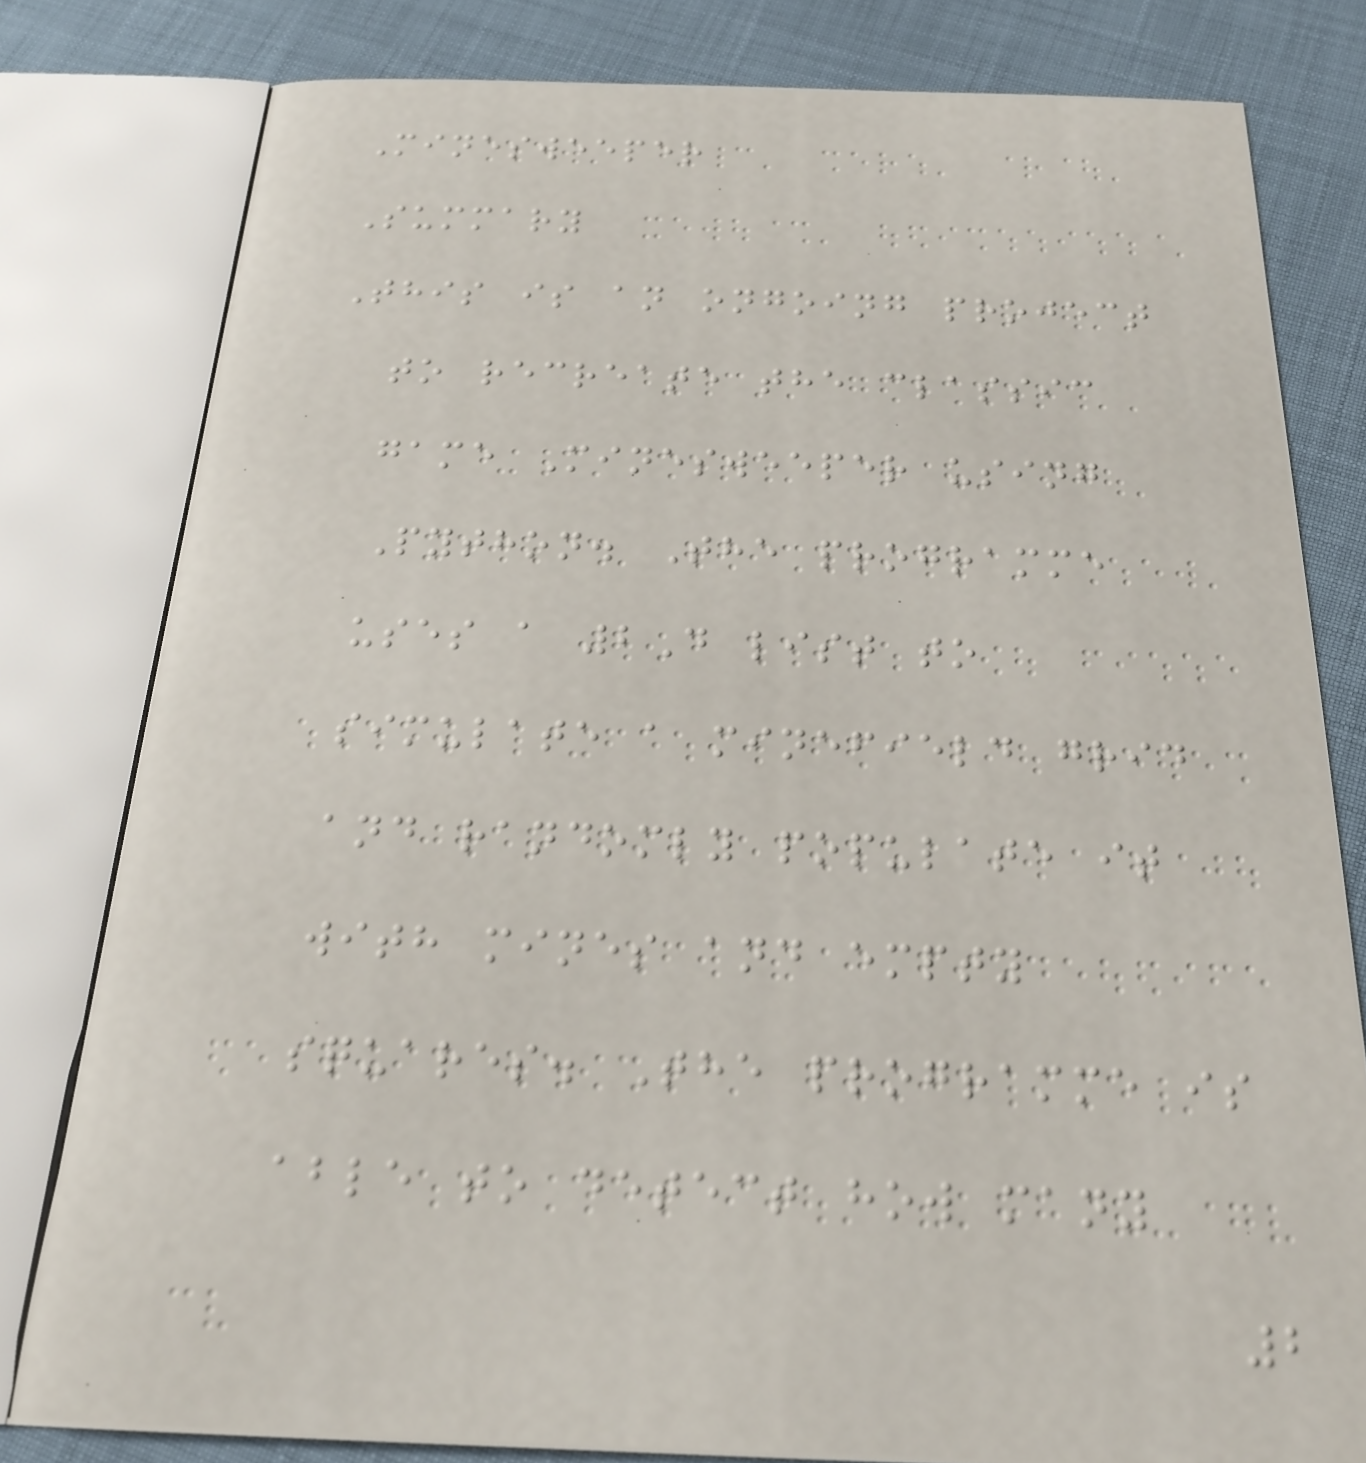Minesweeper
Summary
This is an ongoing project
to recreate the classic
game Minesweeper using
Python. The programme
uses a 2D list to
simulate a minefield grid
and randomly populate it
with mines and empty
squares. The programme is
able to detect how many
2
